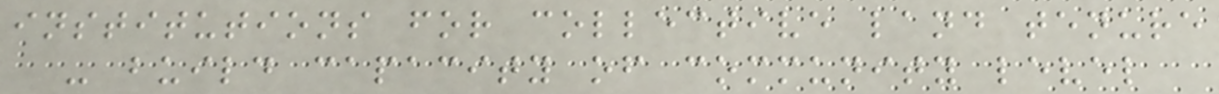institutions for collective land tenure
- build capacity of community level
